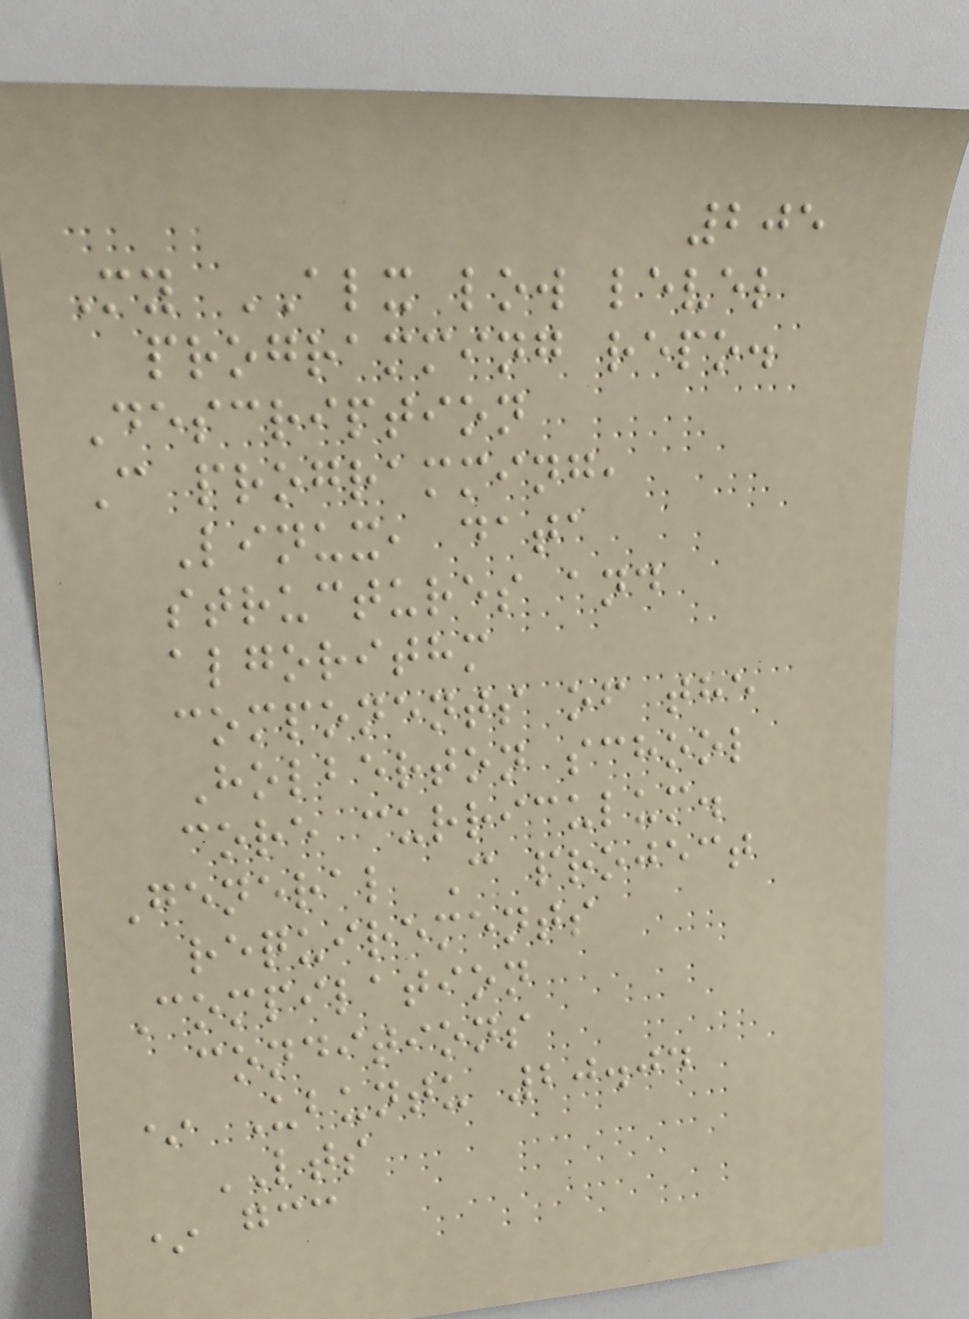205
My ALX low level
programming repo.
Description
C programming,
Linux, data
structures and
algorithm
components of the
Holberton school
core curriculum.
General C project
requirements
Compilation
conditions
* Ubuntu 20.04
LTS
* gcc
